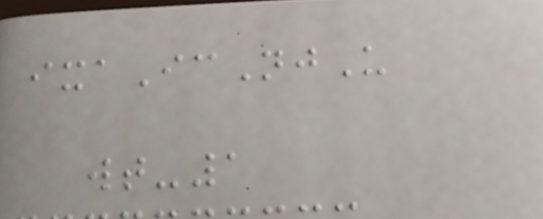ixaIcNjU
wt-1
